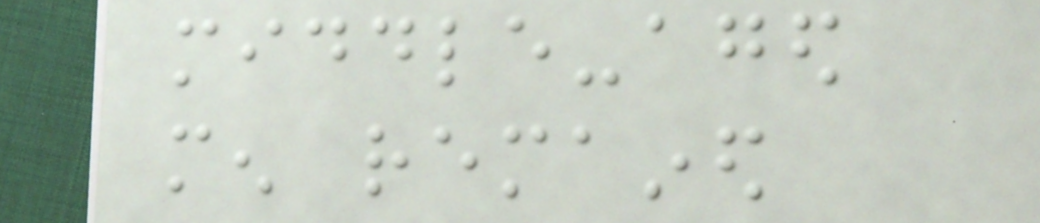middle-aged
men remained
